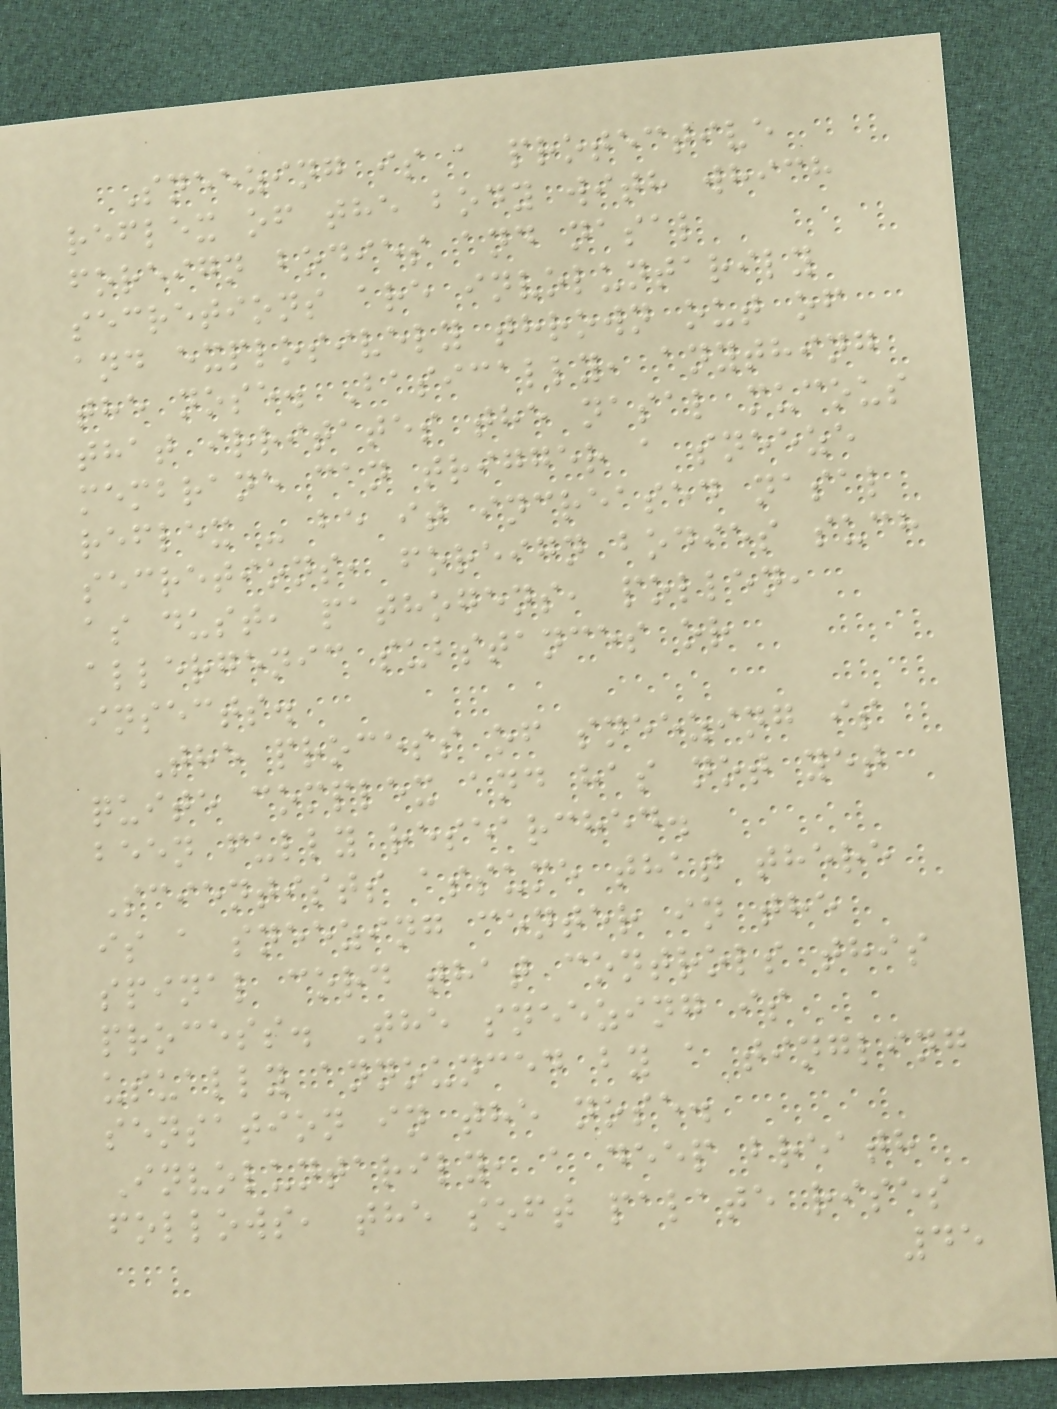Sneezing is a protective
reflex of the body with which
foreign bodies and nasal
secretions are involuntarily
and explosively thrown out of
the nose. Basically, anything
that irritates the nasal mucous
membrane can trigger a sneeze
reflex - be it increased nasal
secretions, foreign bodies such
as dust, pathogens, pollen,
allergenic substances or
insects.
The process of sneezing is
quite complex and has not yet
been fully researched.
Scientists assume that there
is a sneezing center in the
spinal cord that controls this
process. The sneezing is
usually announced by a tingling
sensation in the nose.
Involuntarily, a deep breath
follows, the soft palate rises
45
